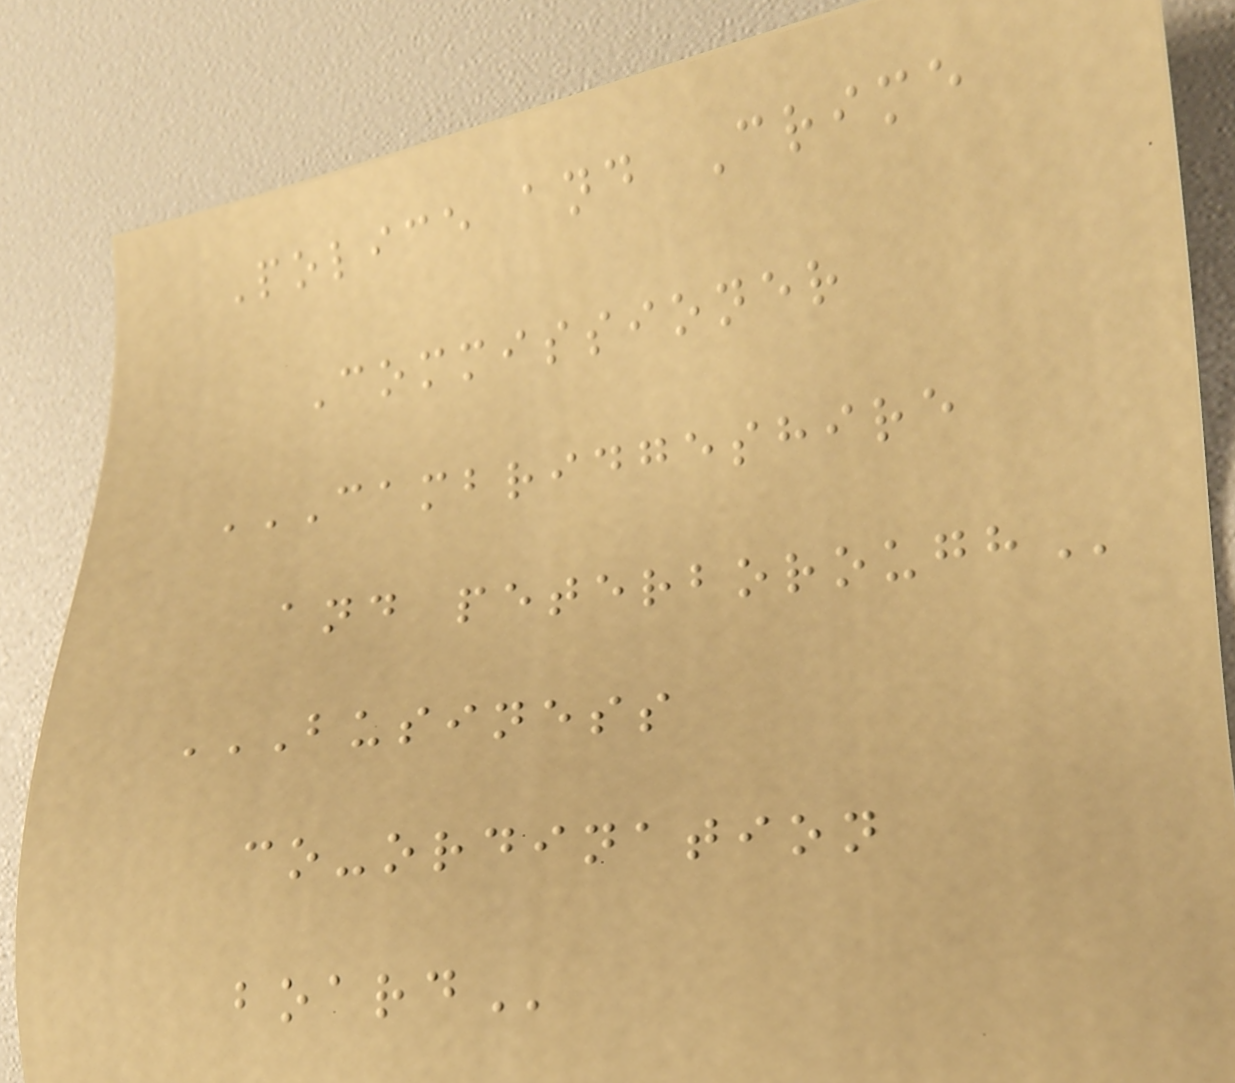Police and Crime
Commissioner
CAMBRIDGESHIRE
AND PETERBOROUGH
BUSINESS
CO-ORDINATION
BOARD
